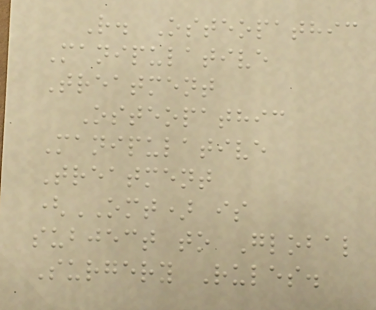R. Osteopathic
Manipulative
Treatment
Osteopathic
Manipulative
Treatment
(OMT) is
subject to Global
Surgery Rules.
